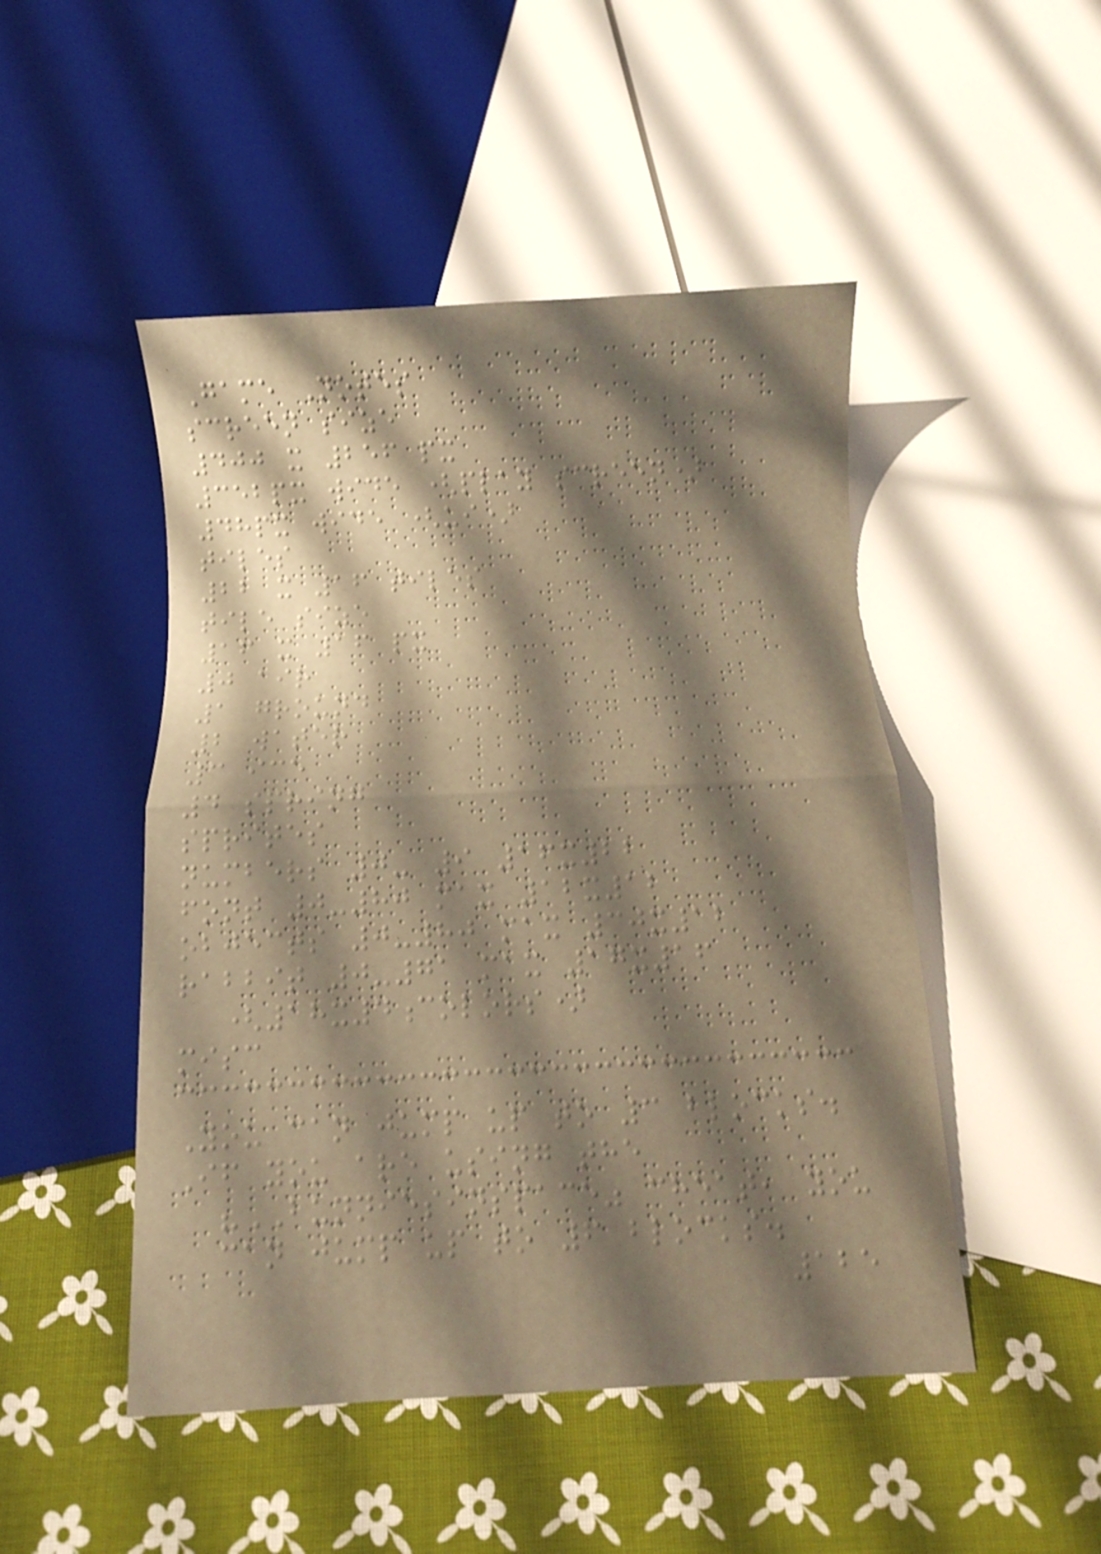Game Notes
screen size
400 x 256 px
352px wide (play screen)
48px wide (ui)
tiles
22 x 16 tiles
tile size
16 x 16 px
0 air
1 ground
2 water
3 ice
4 spring
sprites
numbers 0- 9 16x22
font 0-80 max 12x12
objects 0-80 max 30x12
rabbit 0-71 max 17x16
(18x4colors)
misc
You can jump up to 3 blocks.
If you are using the
"BUNNIESINSPACE" cheat, you
can jump up to 6 blocks.
125
